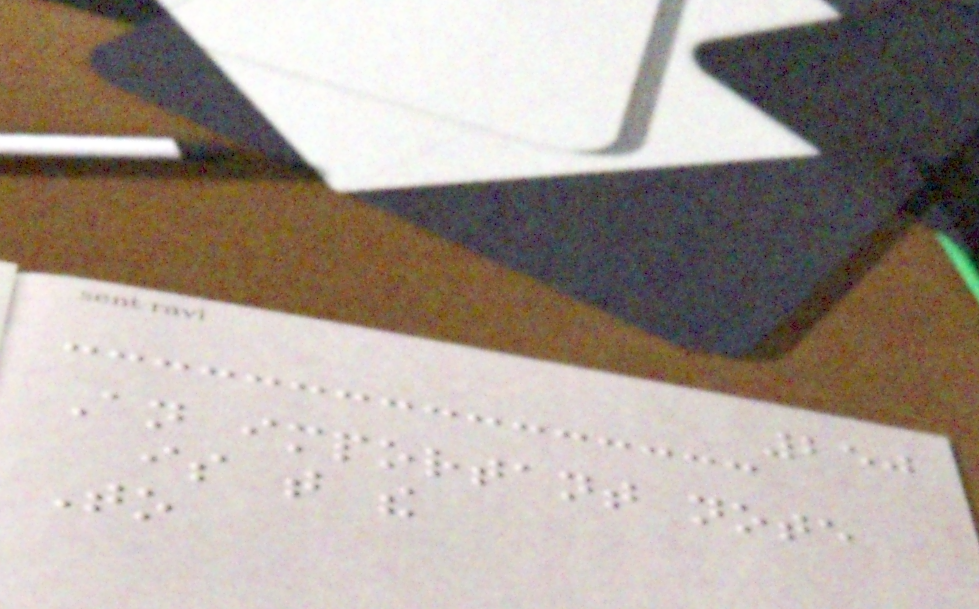250
An important note
is that the
To
